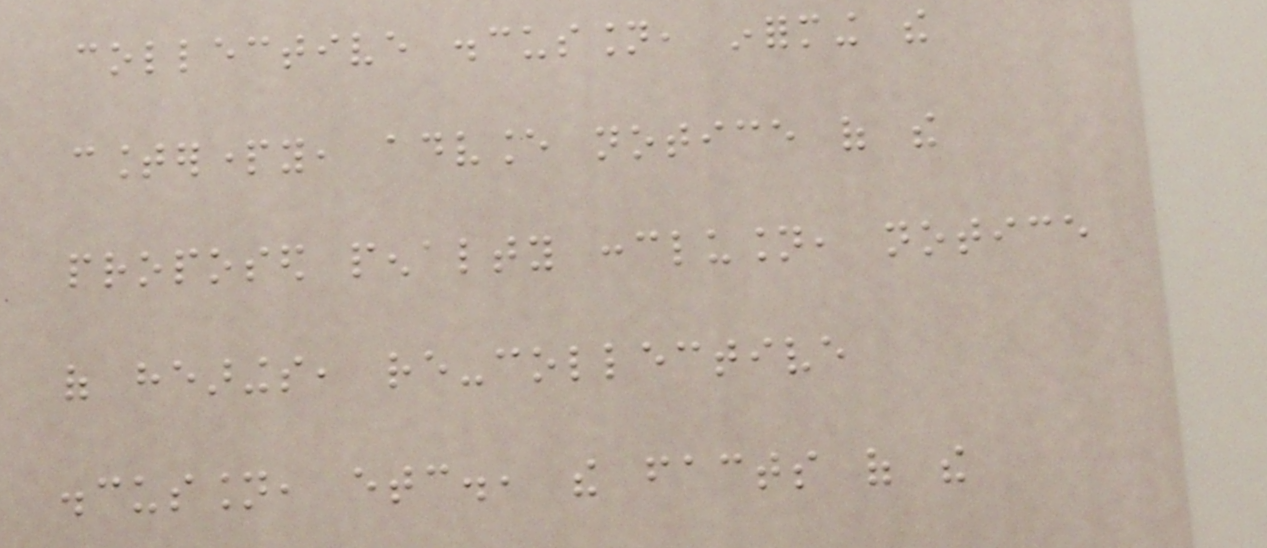collective discussion, informing the
counterparty, advance notice of the
proposed penalty conclusion, notice
of hearings, re-collective
discussion, etc., the facts of the
